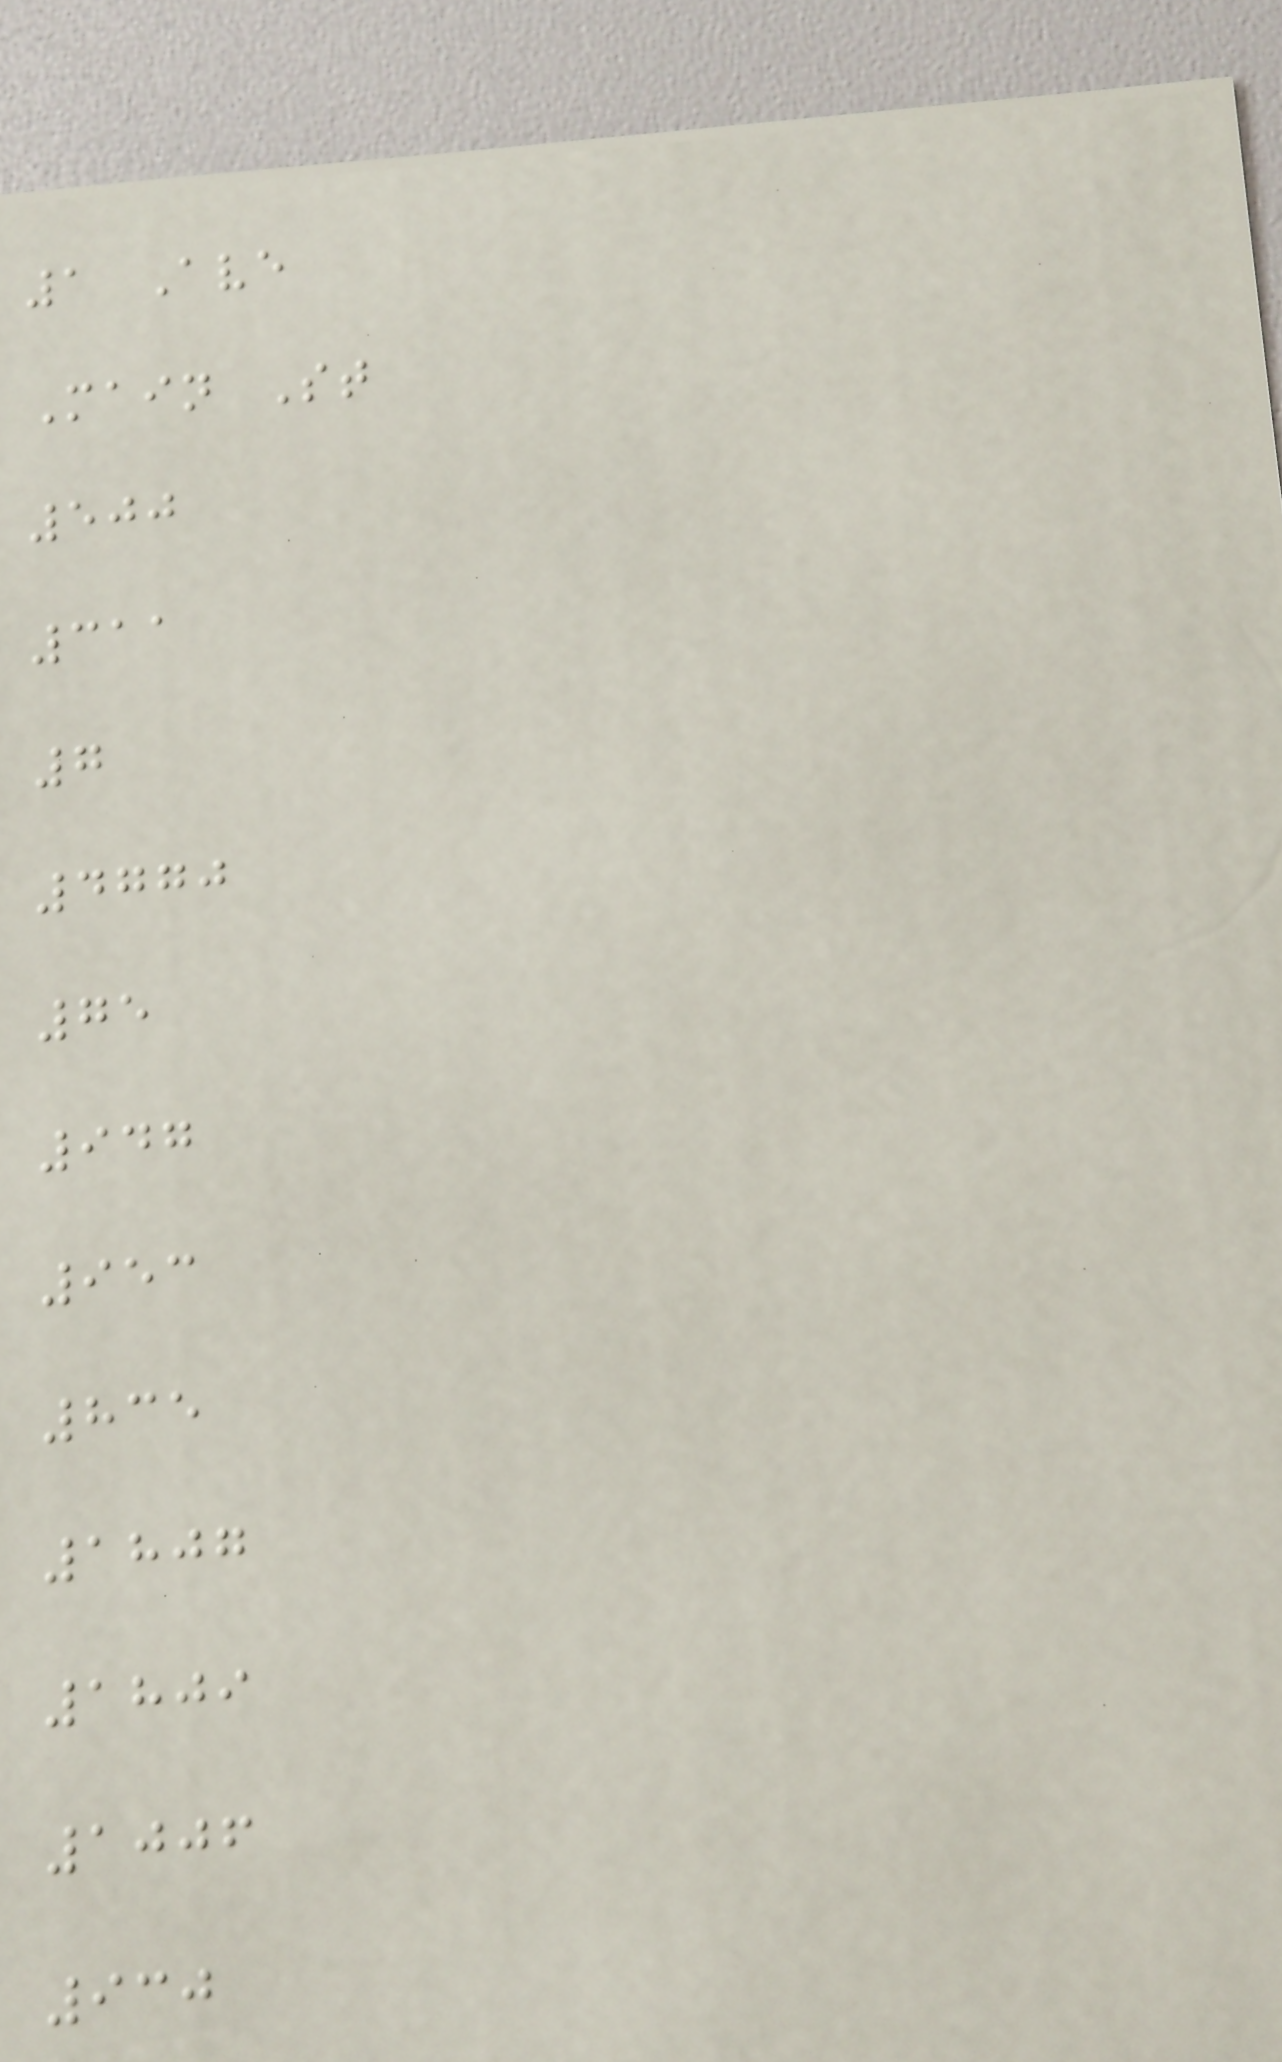1 Ave
Main St
500
311
7
4770
75
947
953
835
1807
1809
1006
930
